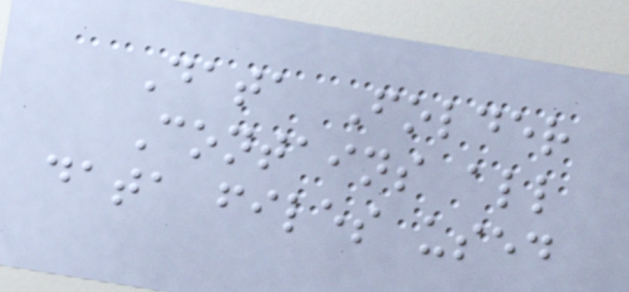Data Folder
Contains all
data files used
